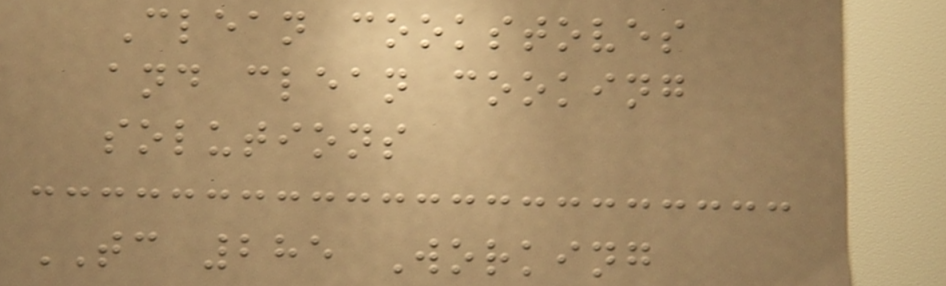Clean cookstoves
and clean cooking
solutions
TC 285 Working
